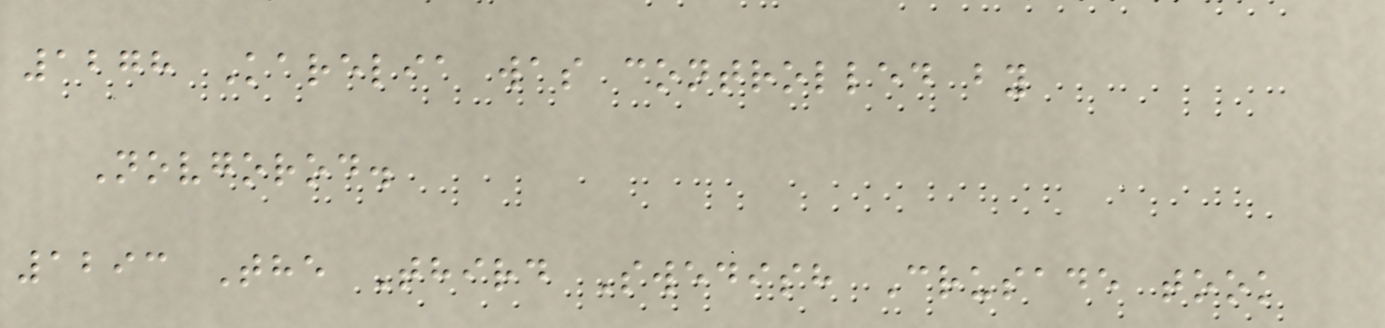1278 Karelia was controlled by
Novgorod.
1293 The Third Swedish Crusade took
